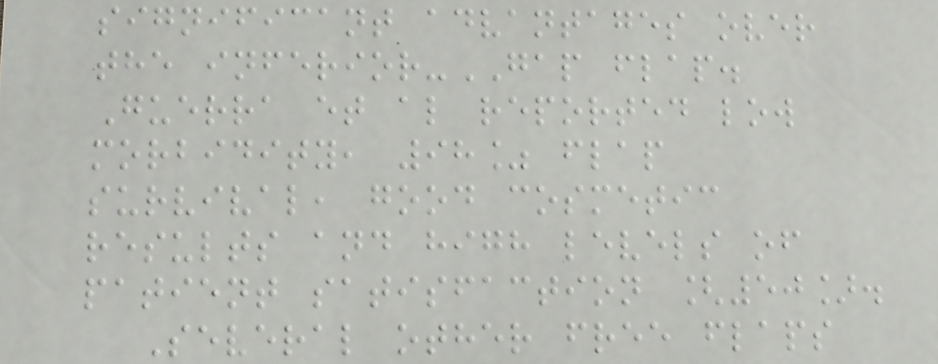significant advantages over
the inferior-GAP flap.
Guerra et al reported low
morbidity, 98% flap
survival, good cosmetic
results and high levels of
patient satisfaction [50].
Several other free flaps
